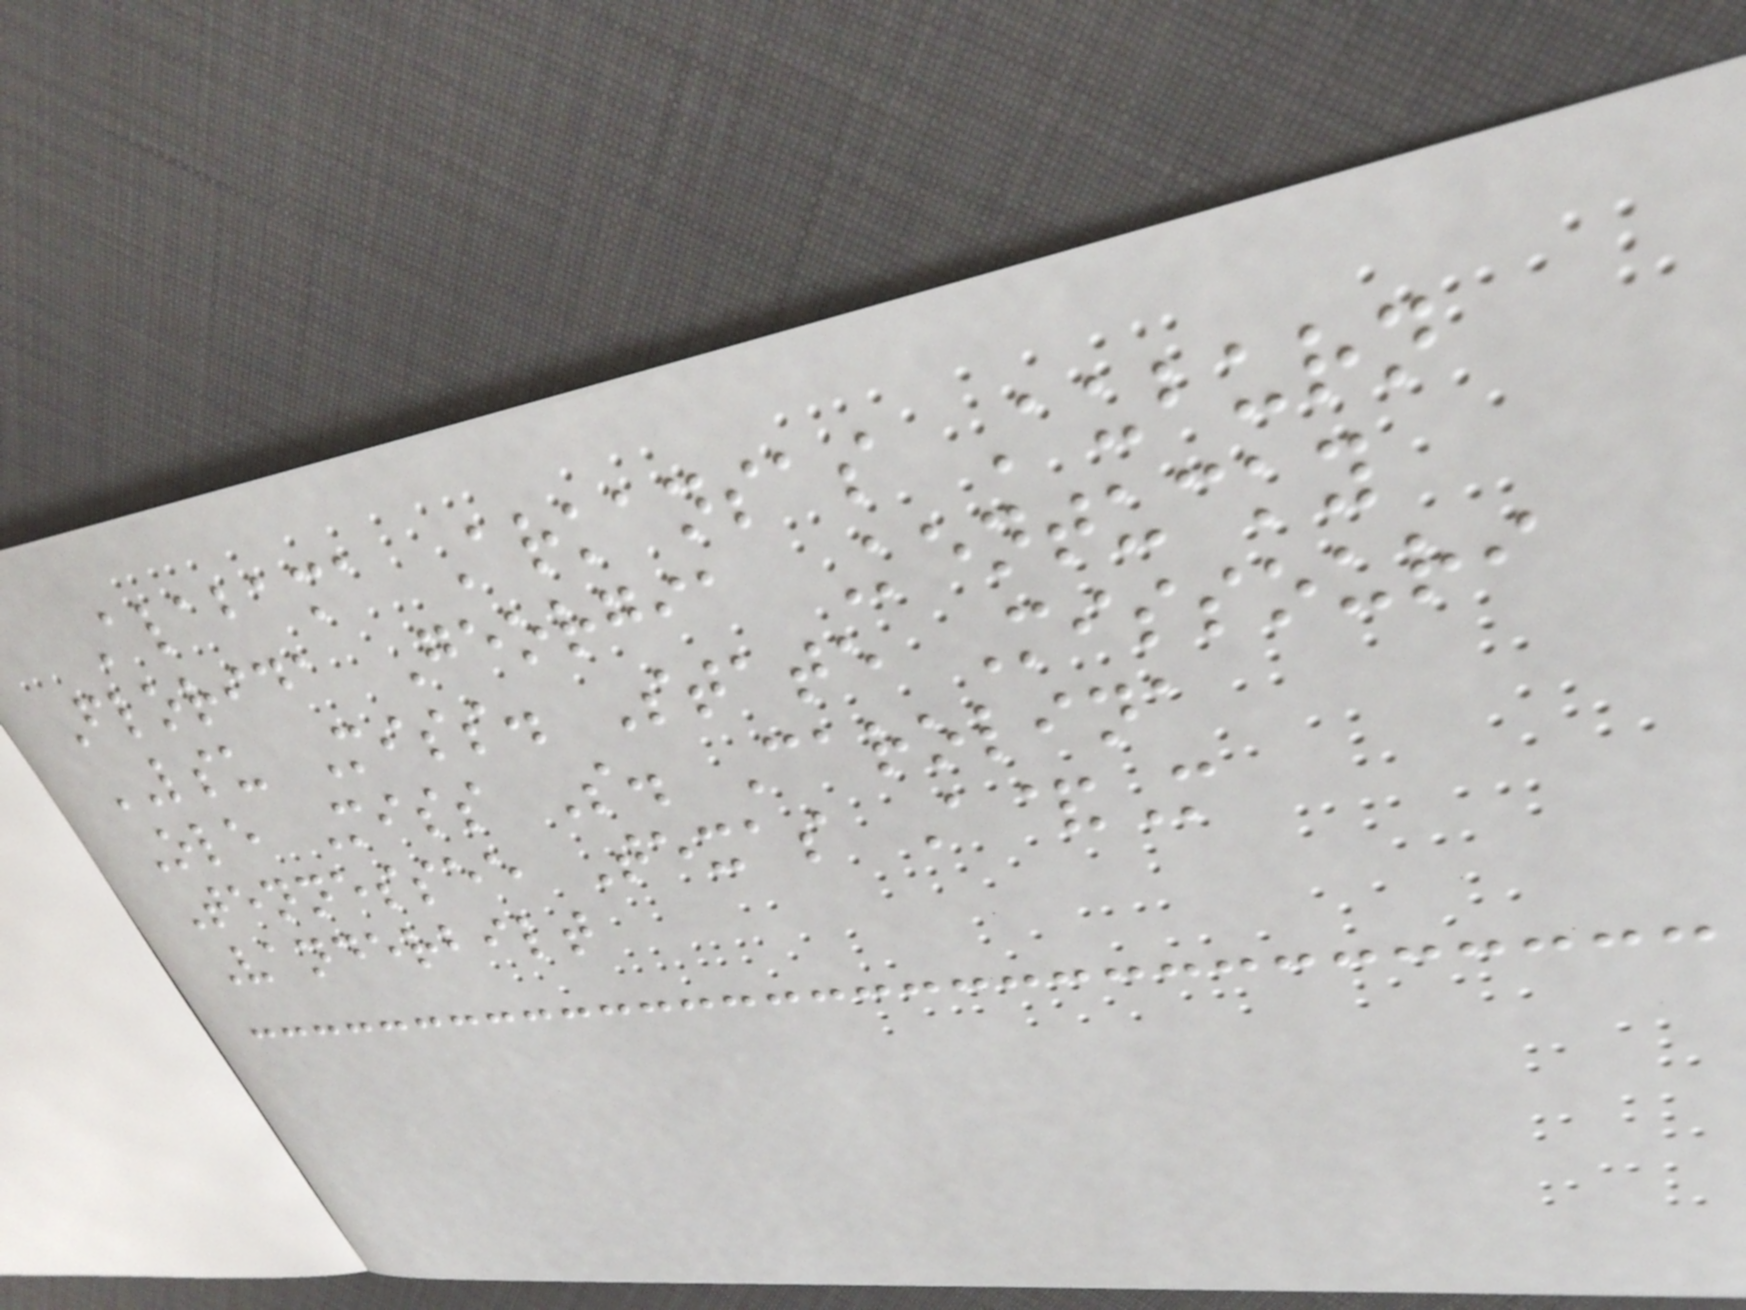Alabama Arkansas Auburn
Florida Georgia Kentucky
LSU Miss. State Missouri
Ole Miss S. Carolina
Tennessee Texas A&M
Vanderbilt
